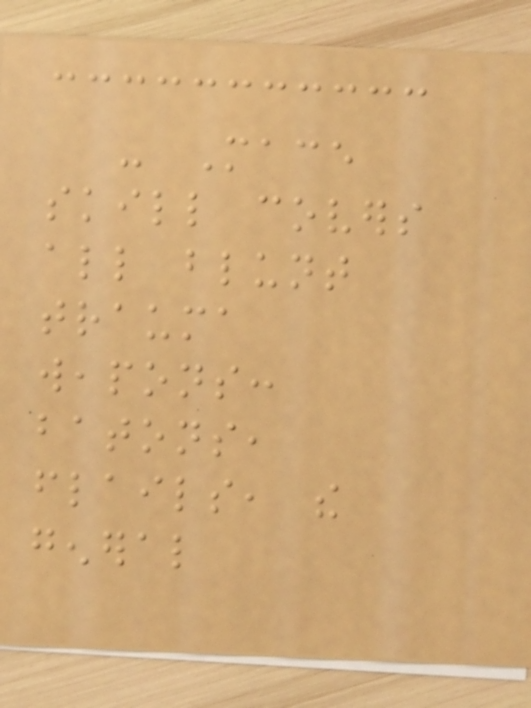- Mace
skill covers
all blunt
trauma
weapons:
batons,
flails, the
general
